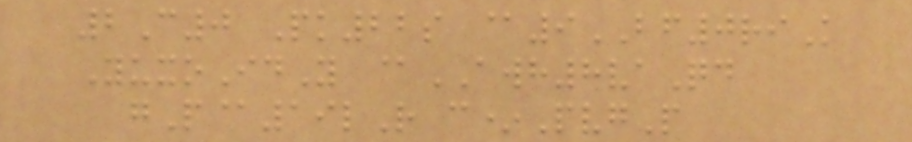2C0 Pk22s @9BF0riK
YuxoIdY @AWH8vaQd
gP@19lR c*PvgP
